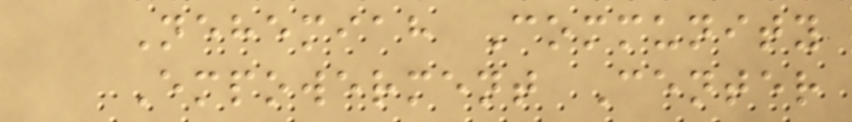Nehemiah Community
Empowerment Center
